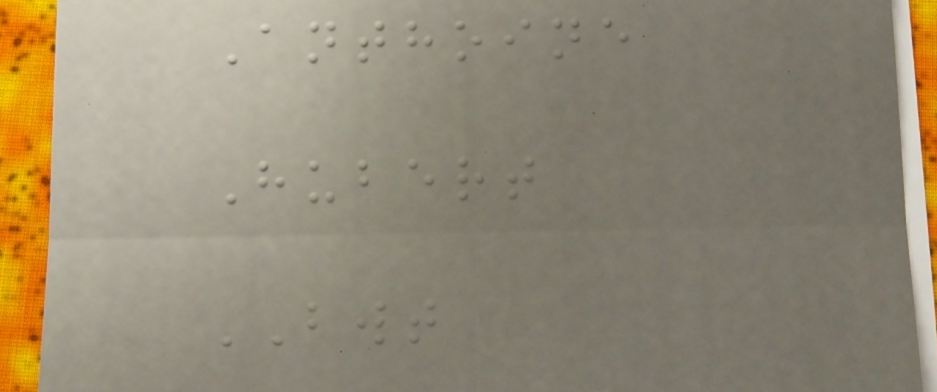Anthoine
Hubert
BWT
